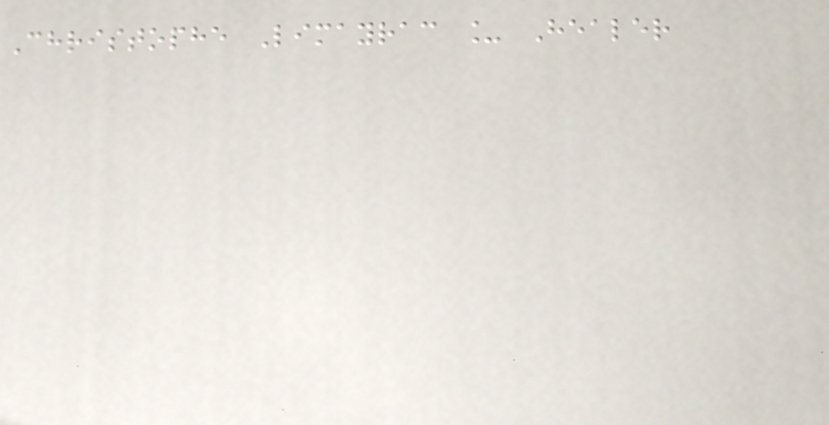Christophe Limayrac _ Healer
